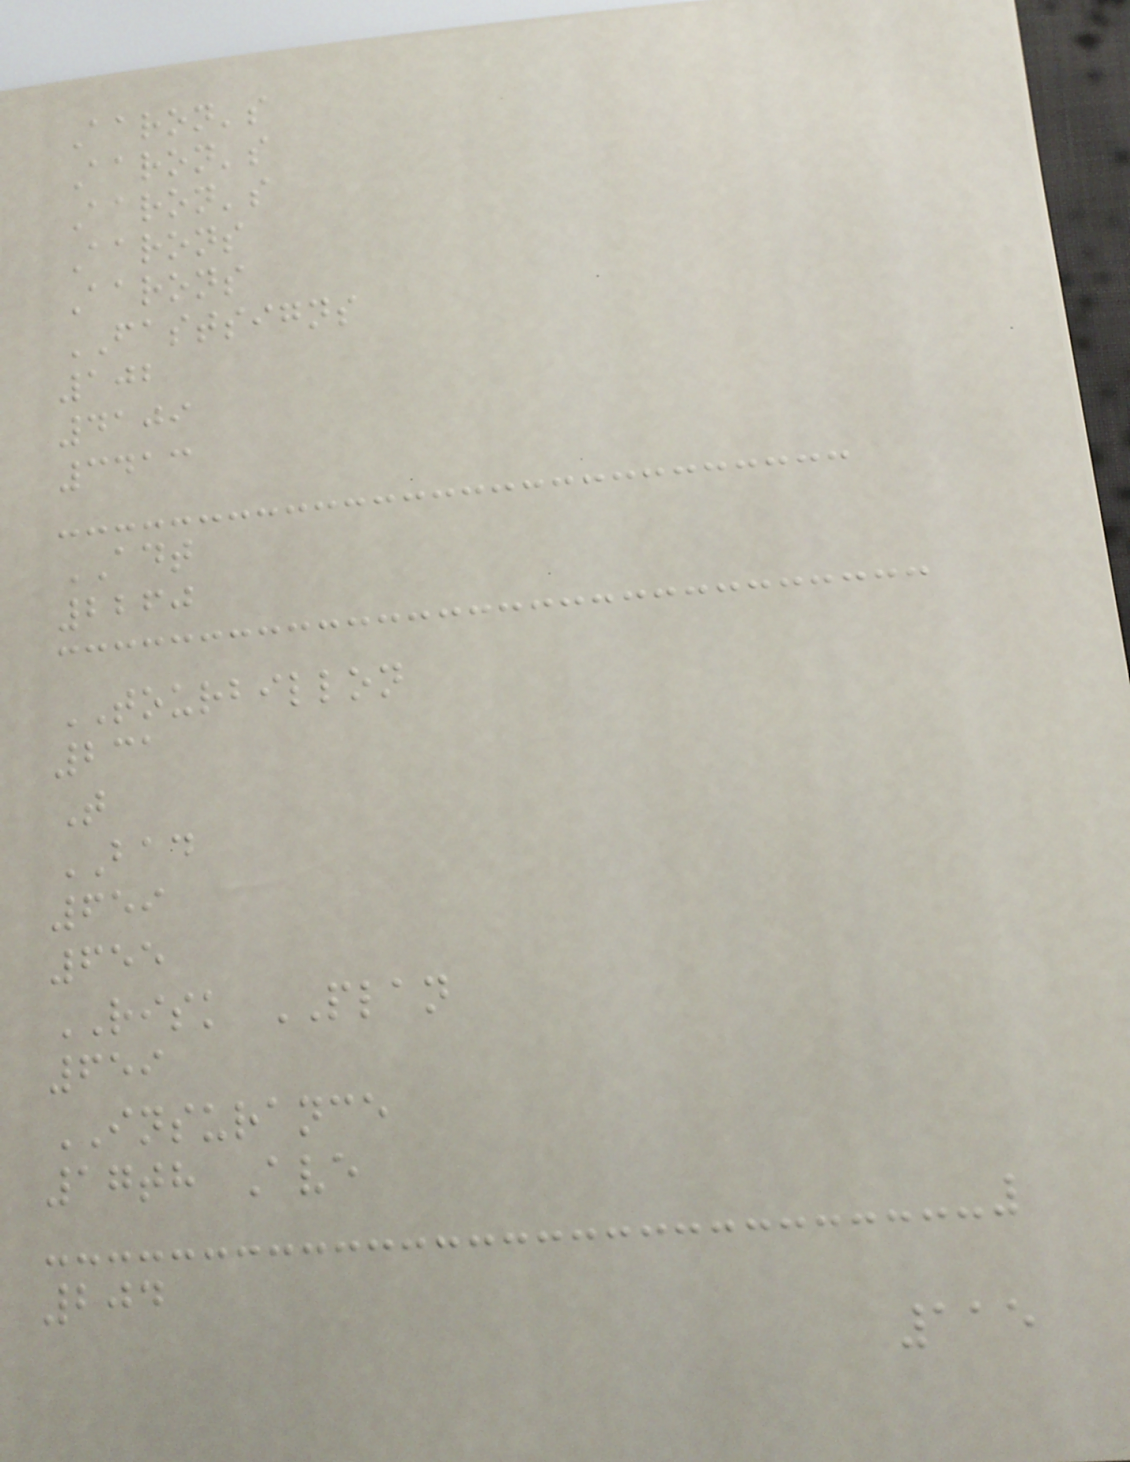Aaron's
Aaron's
Aaron's
Aarons
Aarons
FASTSIGNS
102
4109
3413
ADT
2260
TOURBILLON
231
T
BAD
659
655
RISK PLAN
659
INSURANCE
17th Ave
204
115
